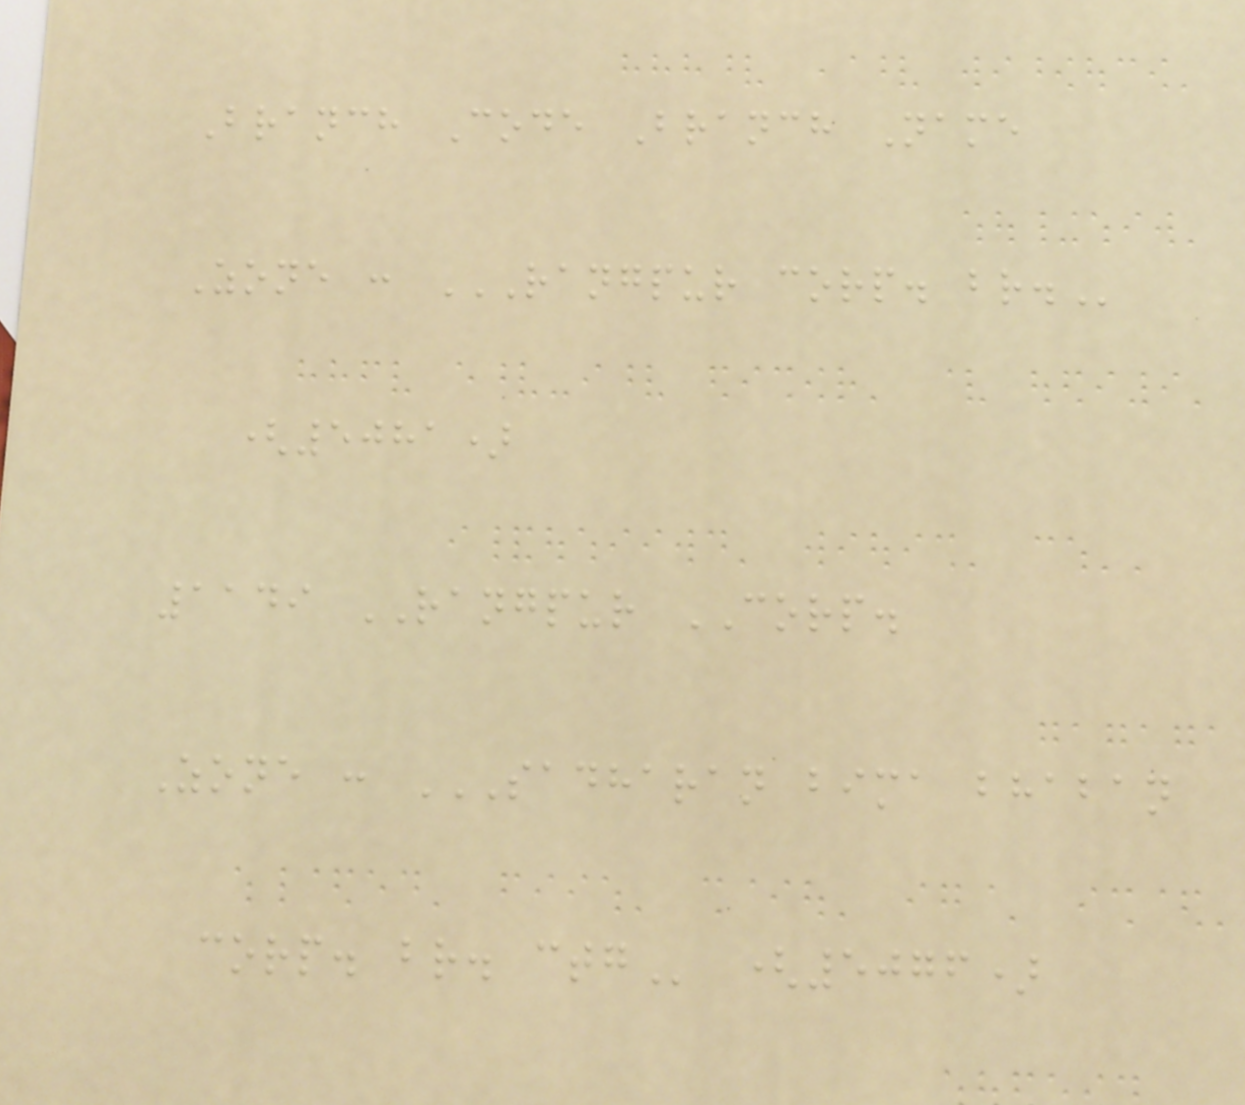Branch Code Branch Name
Zone : RANGPUR CORP. BR.
(5081)
1149 RANGPUR CORP.
Zone : SADHARAN BIMA BHABAN
CORP. BR. CTG (5076)
